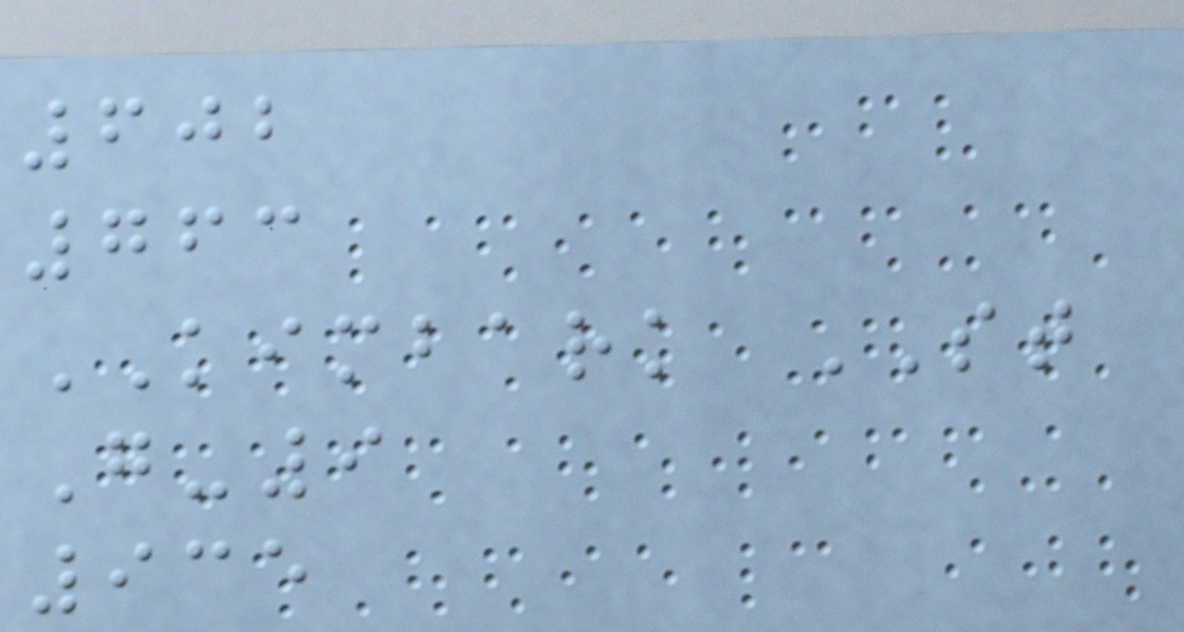602
763
KIMBARK ST
G-9
935
